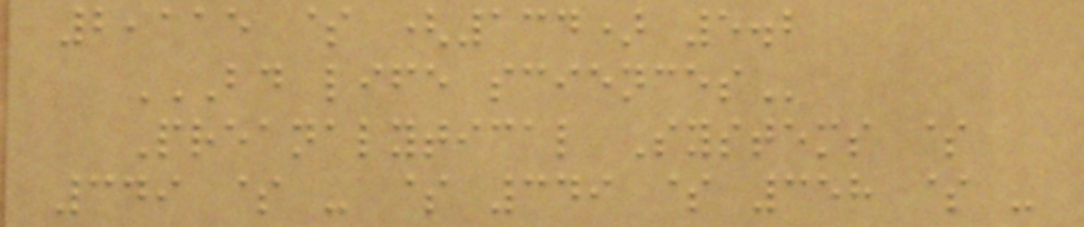2,115 $ (134) 5.2
BD LIFE SCIENCES
Preanalytical Systems $
349 $ - $ 349 $ 358 $ -
